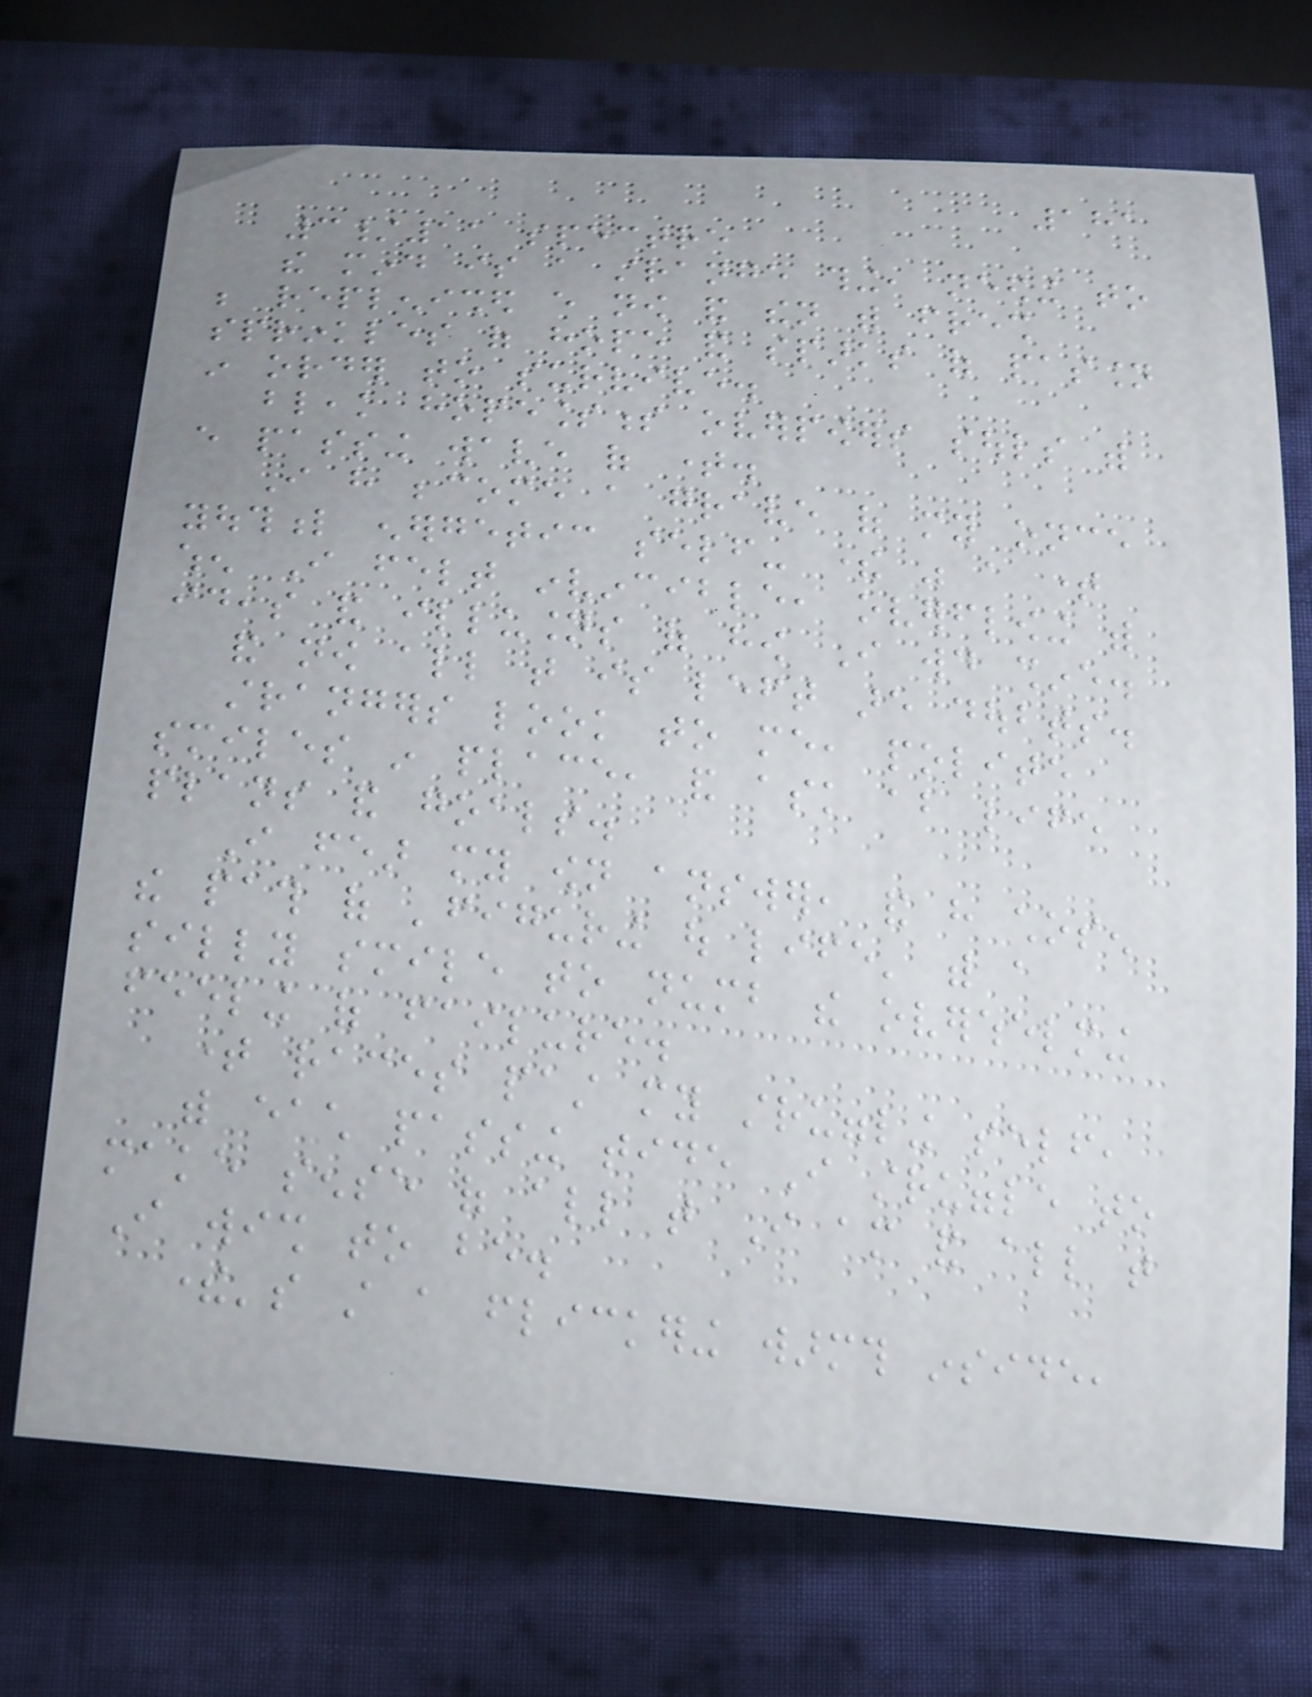181
3/11 spectre
the mind is a strange thing, needing to
be replenished every now and then with fresh
sprinkles of hope and sparks of passion
in order to survive.
bleak hopelessness overpowers souls with
every passing wave of time.
I have become a grave of my once
youthful energetic self- there was a time
when I felt invincible, overflowing with
ideas and illusions of how I would shine.
and now all that is left are doubts.
strangers look to me, polite
smiles in place, and ask about life
plans and goals.
I fear my own answer, and have chosen
the path of 'figuring out life' with a
silly smile to numb the overwhelming
feeling of failure.
time races past my struggling self,
with each passing tide I struggle to
make sense of all that I am and all that
I wish to be.
there's still a flickering warmth inside,
